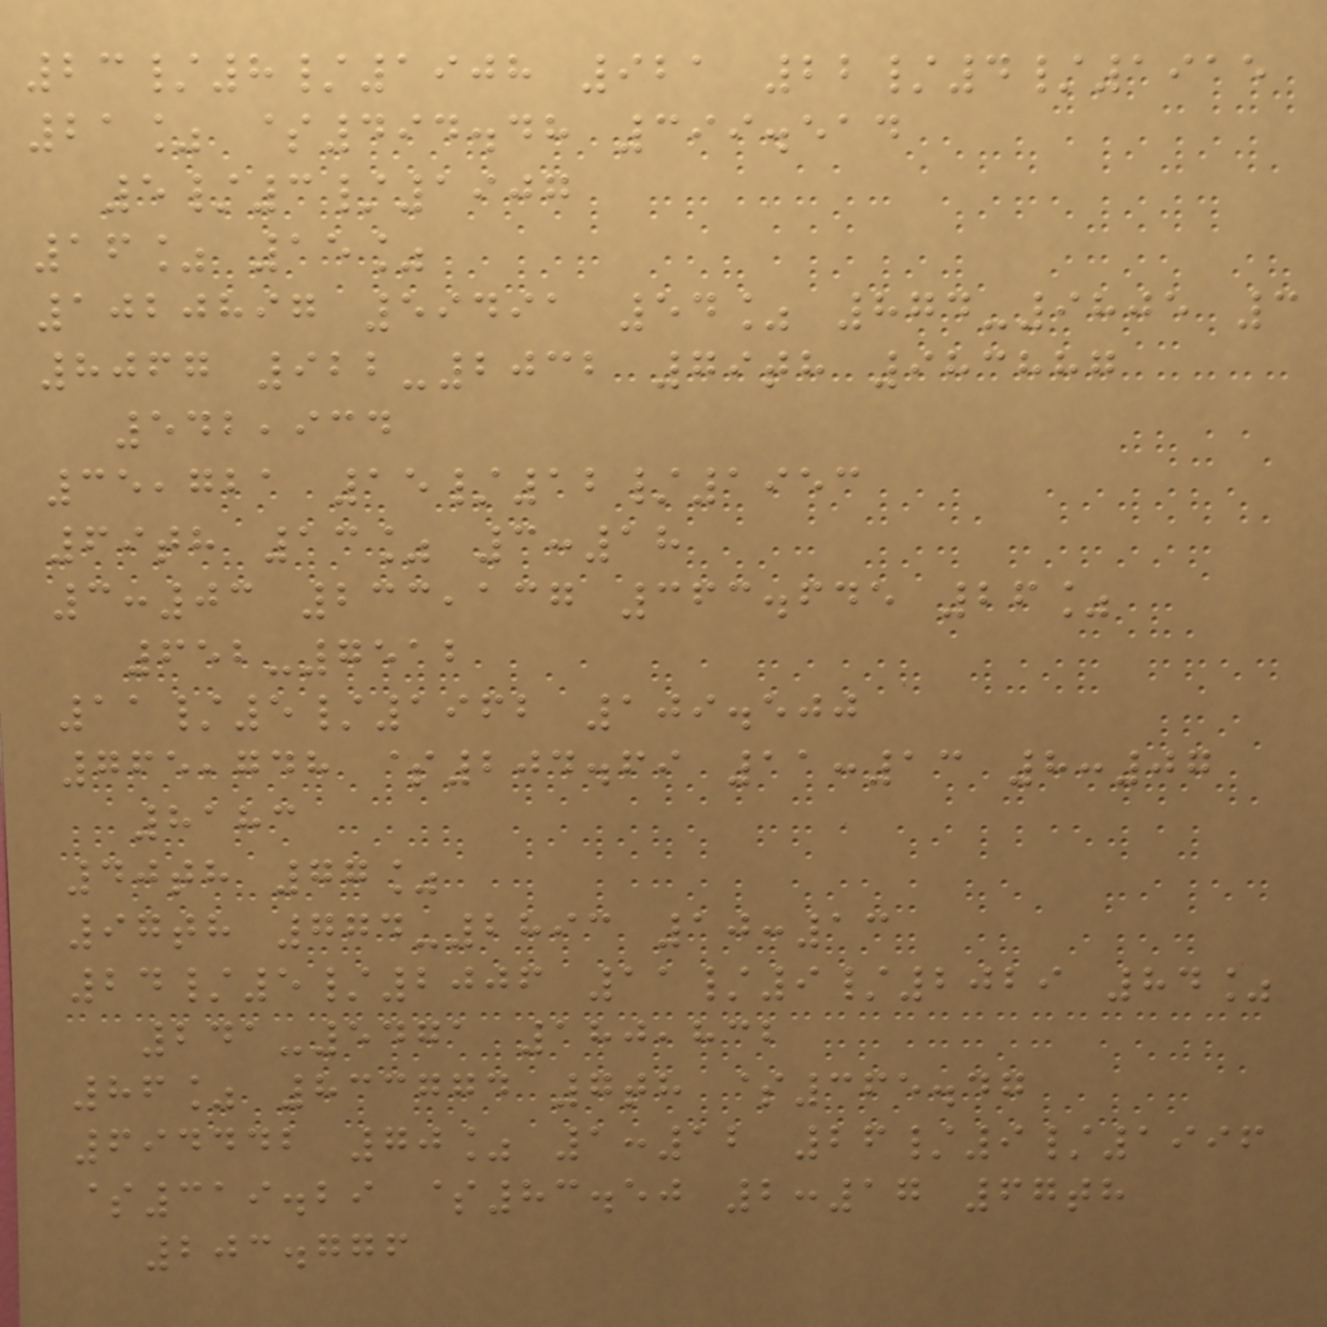23/8/1908 921 22/4/1915
21% $494.48 399.514
5/3/1907
16% 15%
1020897 59491 54% 874-9805 3
8067 922-2032 79th 983887
542,934
35,721 15/12/1953
69th 13% 3:18
3:03 233,137 363.645 26%
652-7512
11/5/1962 109.500
765,748 $204.69 11:13 8:07
8183
40th 77%
97th 774-2893 10:13
24/5/2006 11/9/2029 84%
241-5471 180,832
86% 833774 7th $365.47
694442 70% 1:12 26/9/1996
$319.29 $83.50 2:17 67th
203.776
